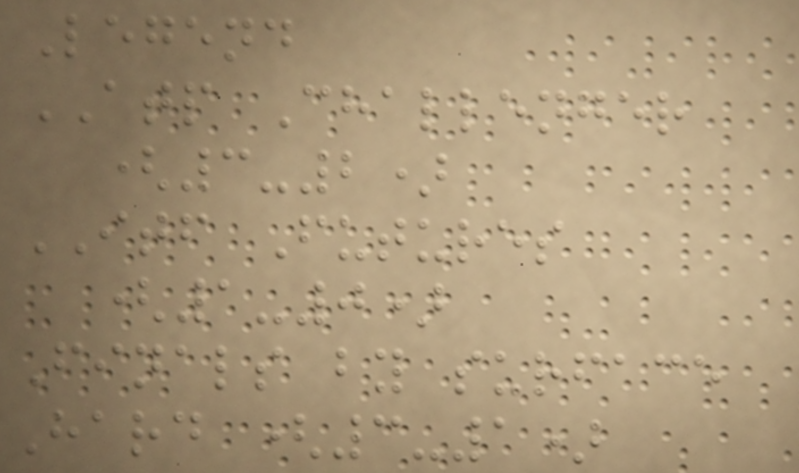Legend
ATP Challenger
(3-2)
ITF Futures
(1-0)
Finals by surface
Hard (3-1)
